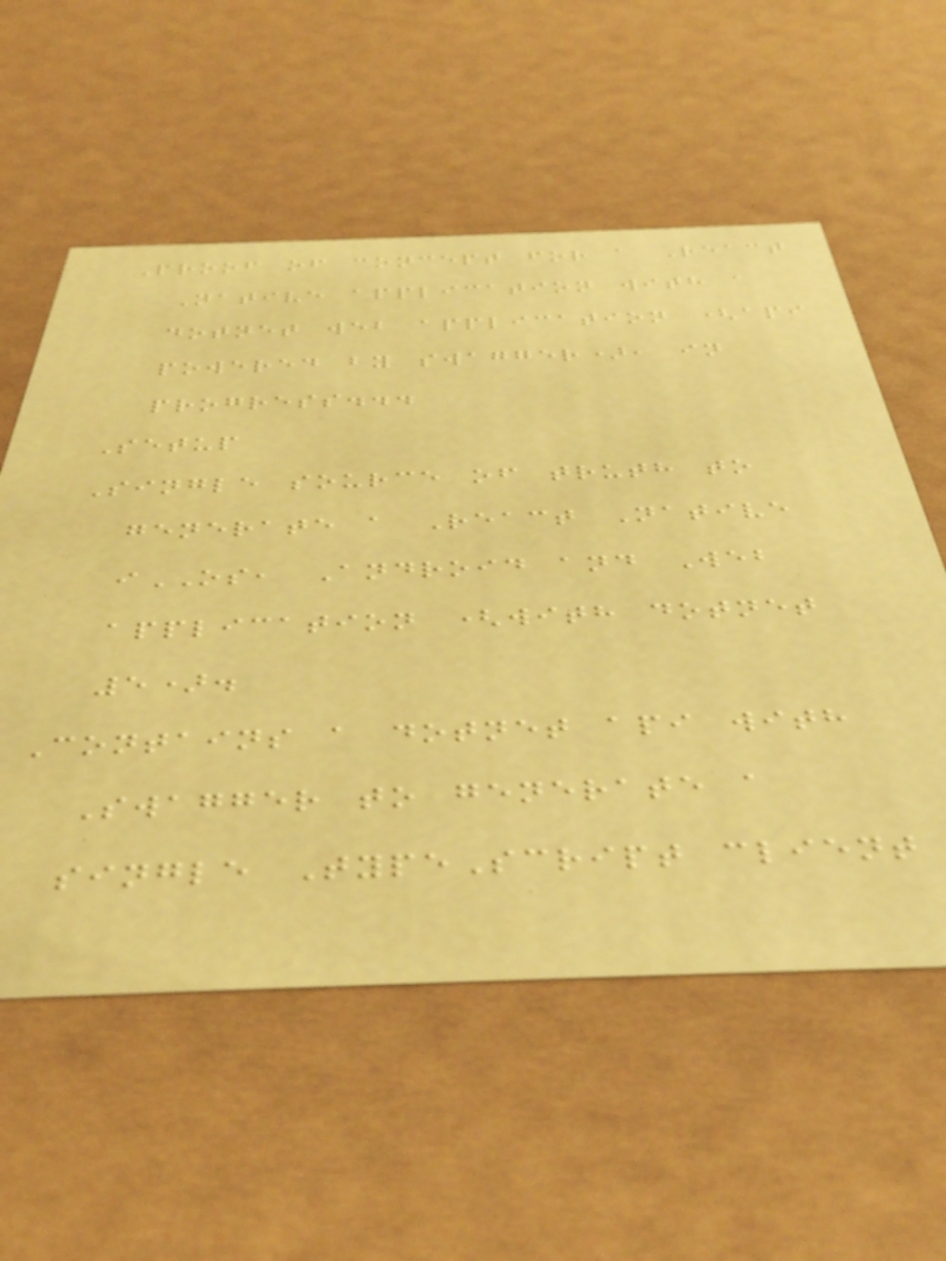Proof of concept for a React
Native application with a
dotnet web application (api
powered by swagger), in
progress...
Setup
Single source of truth to
generate a React Native
iOS, Android and Web
application (with dotnet
5).
Contains a dotnet api with
Swagger to generate a
single TypeScript client
